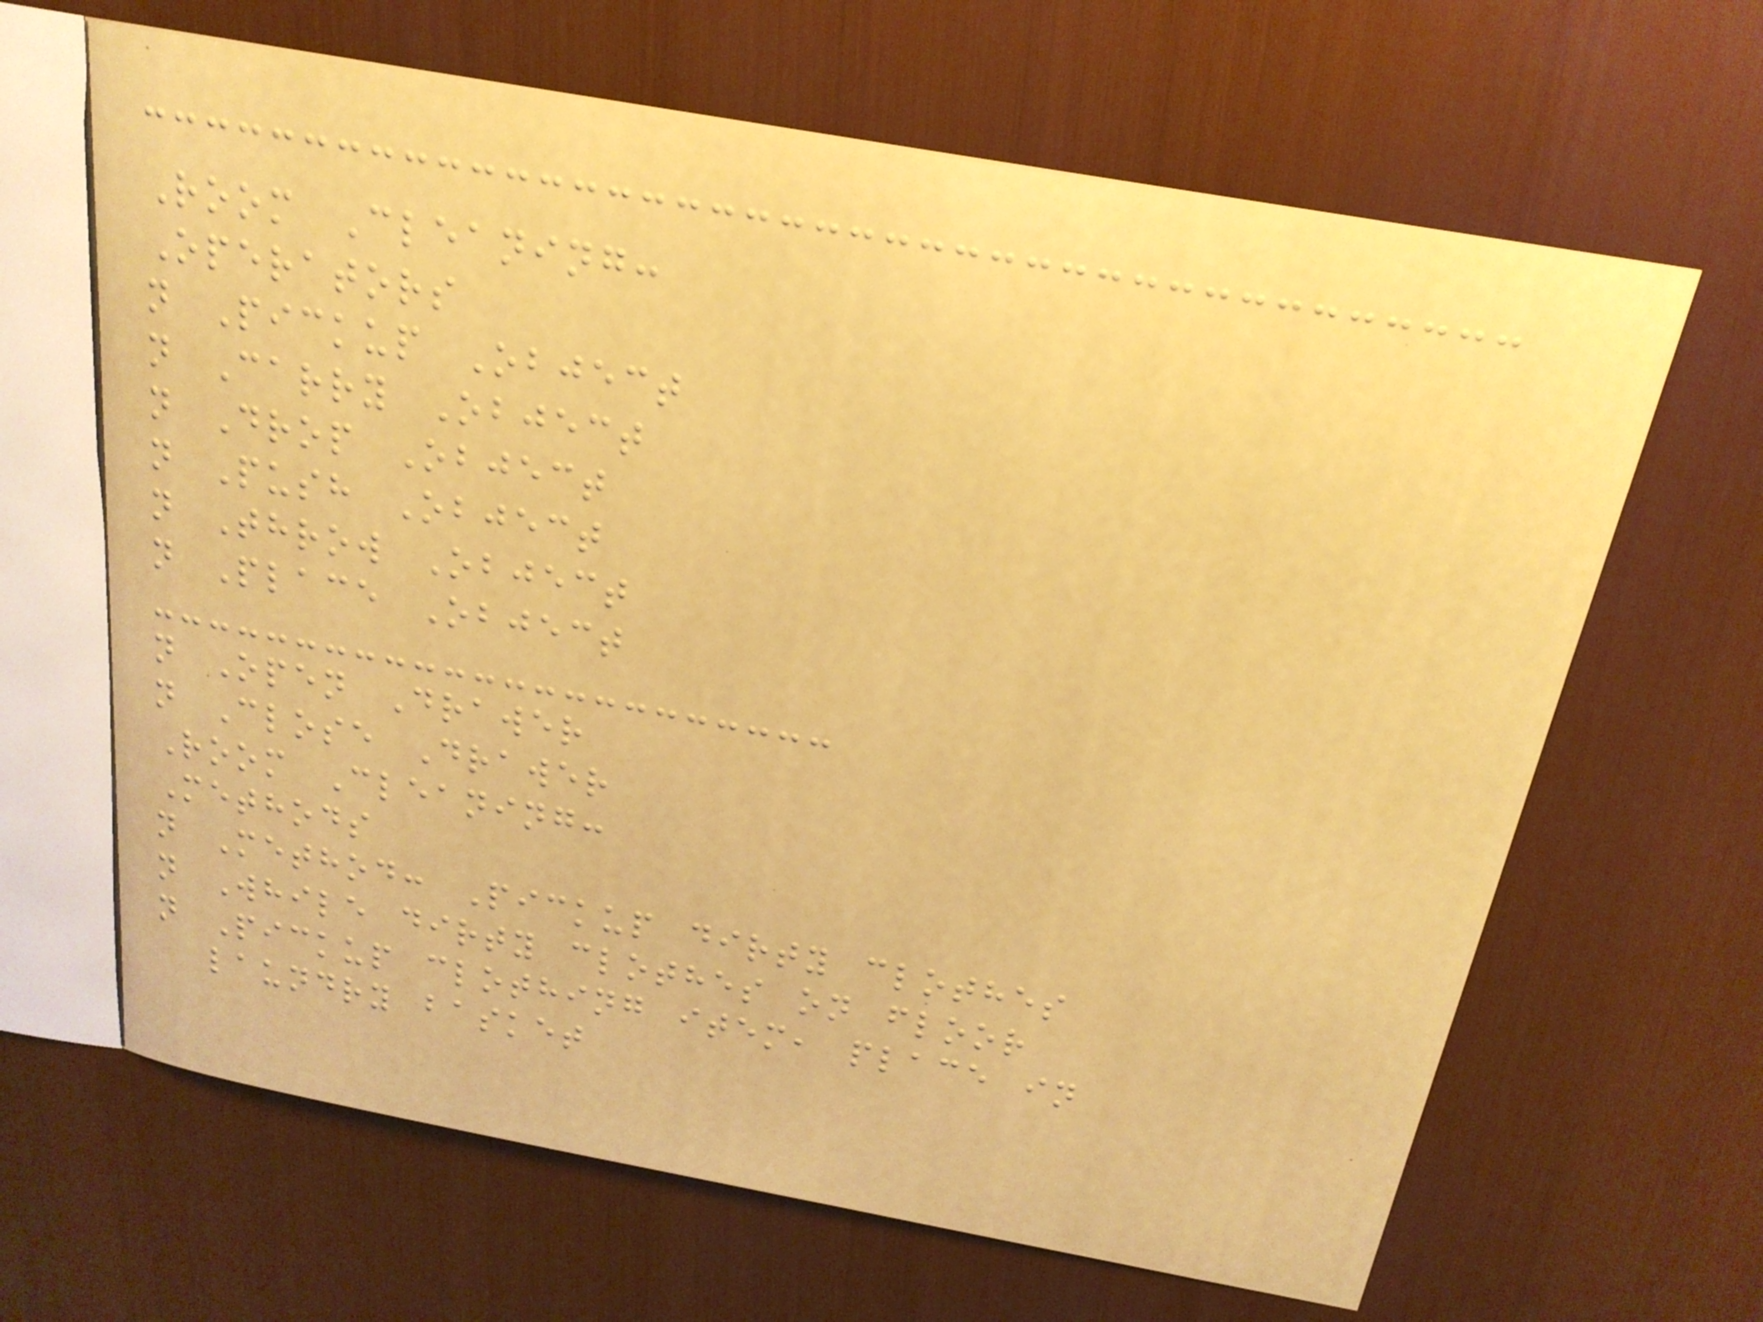Room Cleaning:
Operators
n Pickup Object
n Carry Object
n Drop Object
n Push Object
n Throw Object
n Place Object
n Open Drawer
n Close Drawer
Room Cleaning:
Methods
n Method: Pickup dirty clothes
n While dirty clothes on floor
n Pickup clothing item, place in
laundry basket
